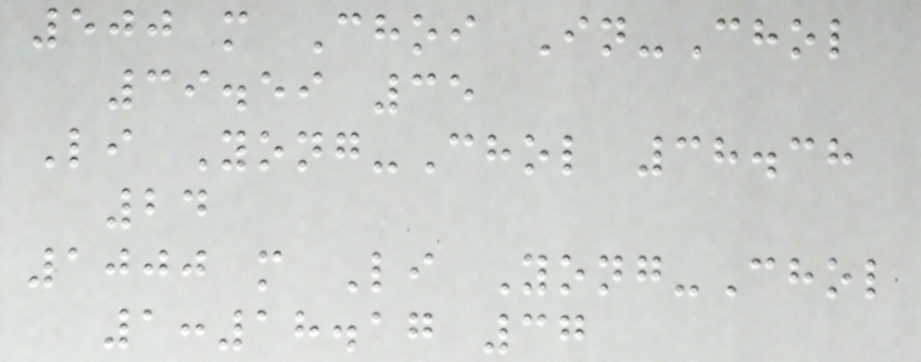500 m Choi In-Chol
39.59 35
Li Yong-Chol 38.38
24
1000 m Li Yong-Chol
1:18.17 37
